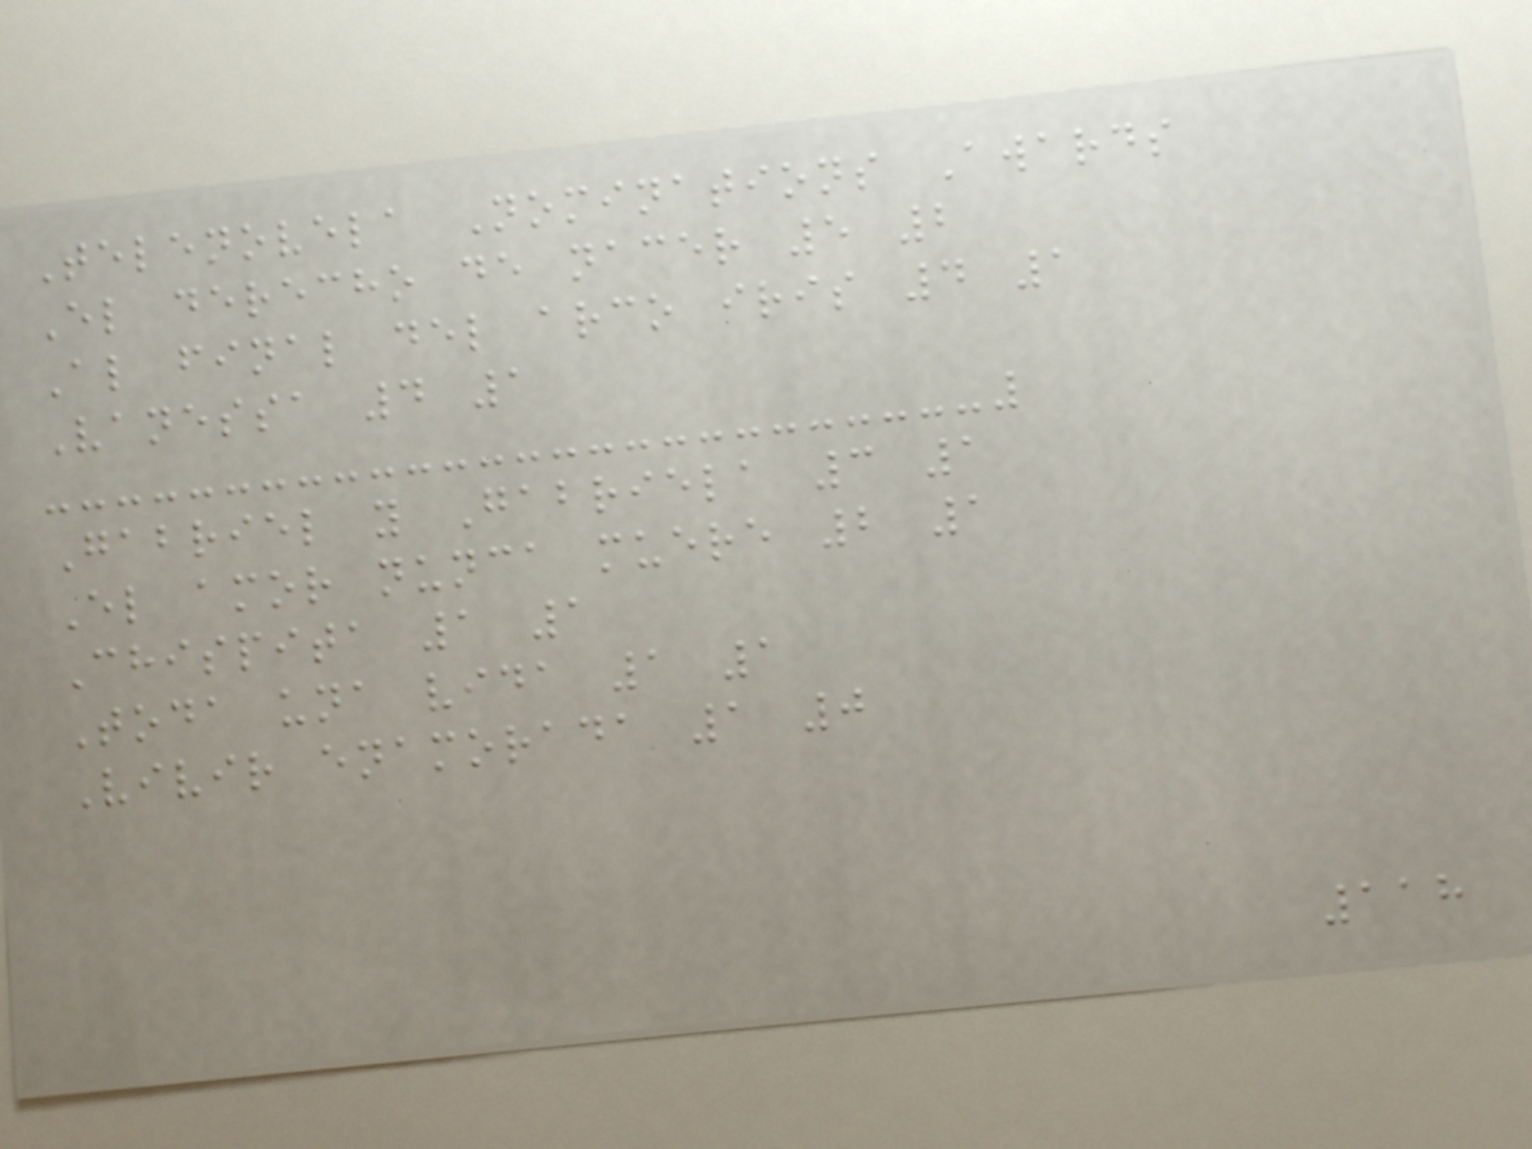Telenovela Nominations Awards
El derecho de nacer 5 2
Al final del arco iris 4 1
Vanessa 4 1
Gabriel y Gabriela 3 1
El amor nunca muere 2 1
Chispita 1 1
Toda una vida 1 1
Vivir enamorada 1 0
118
